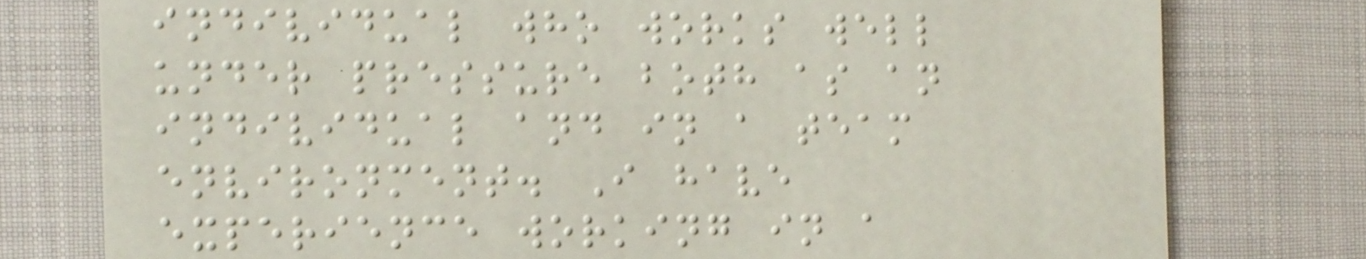individual who works well
under pressure both as an
individual and in a team
environment. I have
experience working in a
